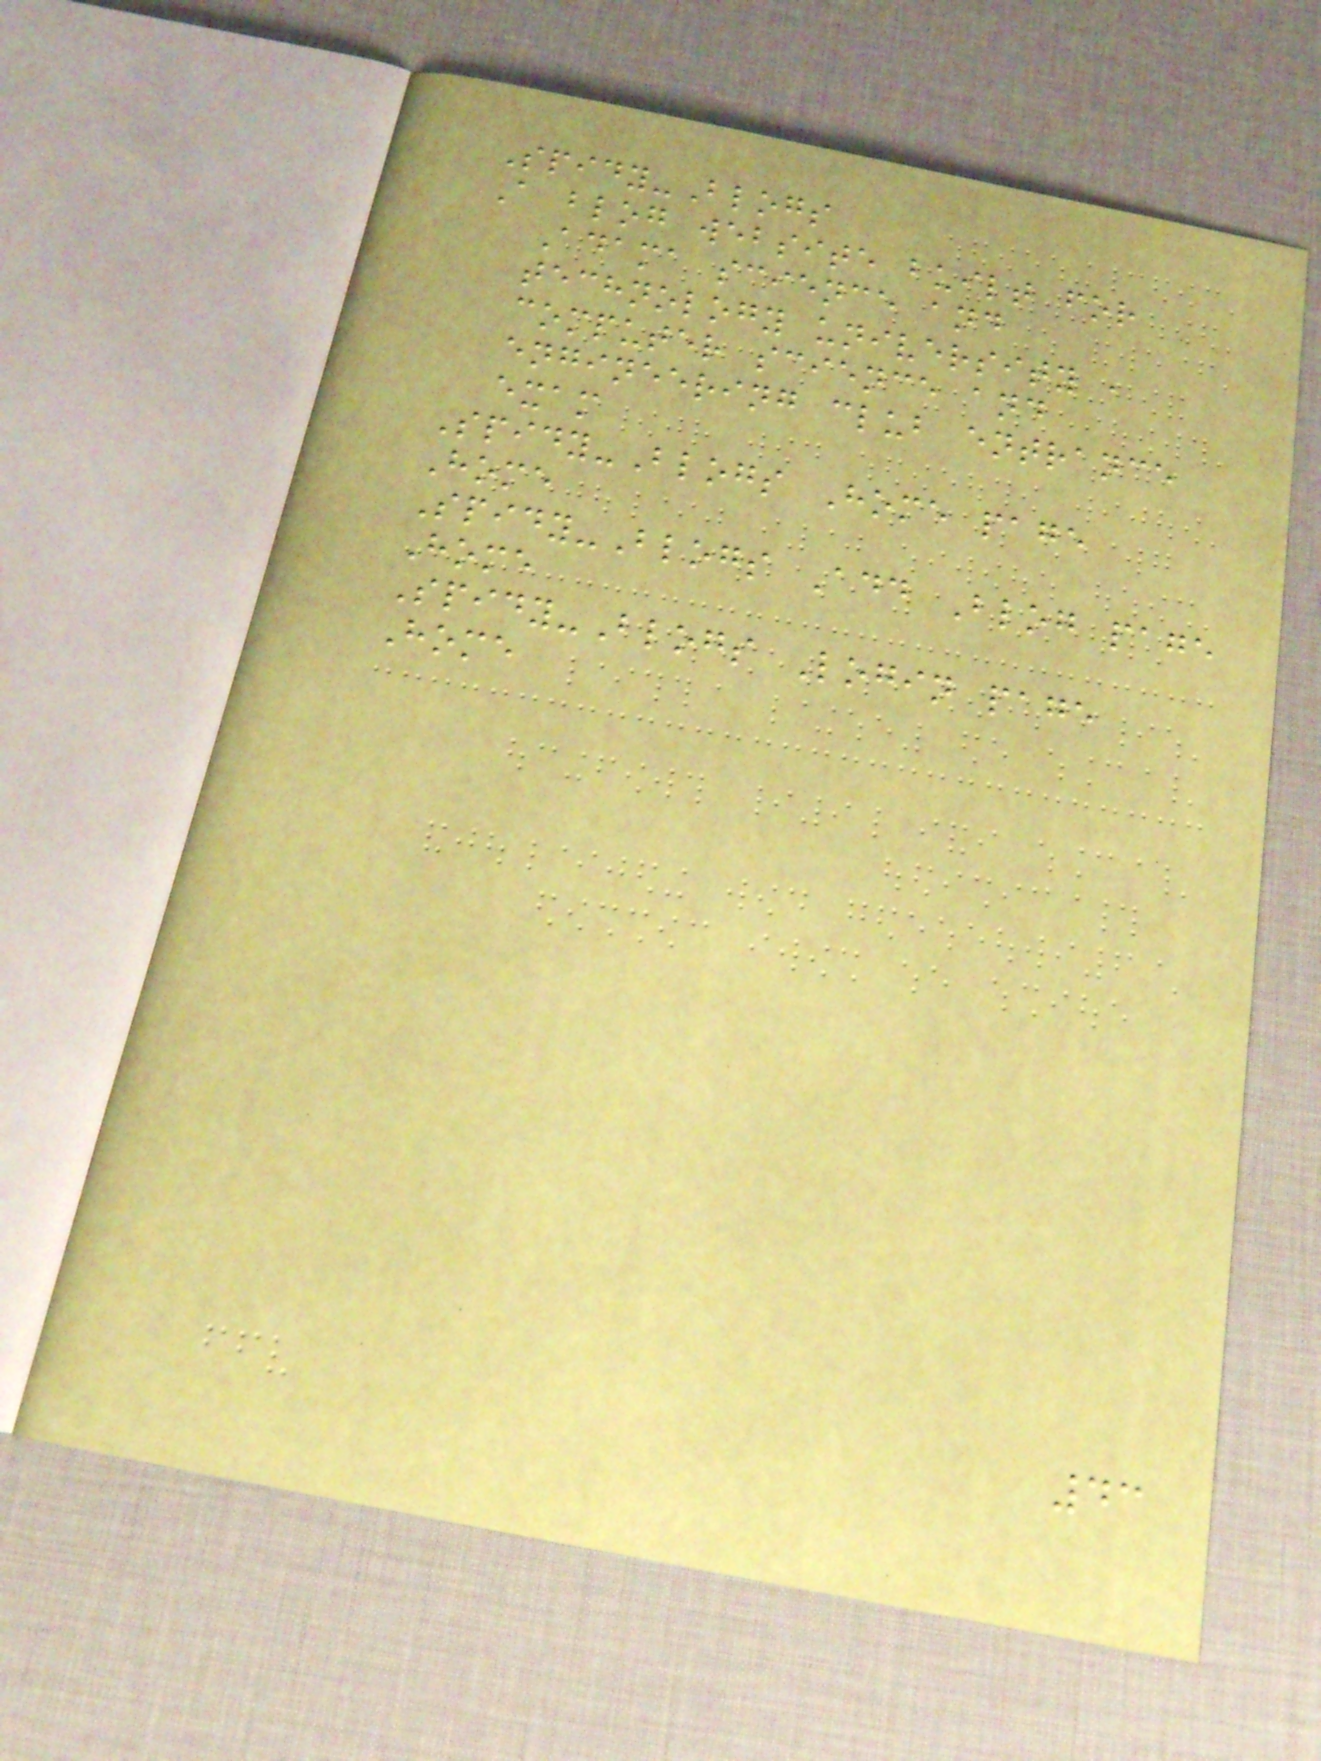Spidy-Blogs
A blog website built for
Adama science and
technology university ,
computer science and
engineering club entrance
exam
Spidy-Blogs Home page
Home
Spidy-Blogs Add Blog page
Home
Spidy-Blogs Login page
Home
43
